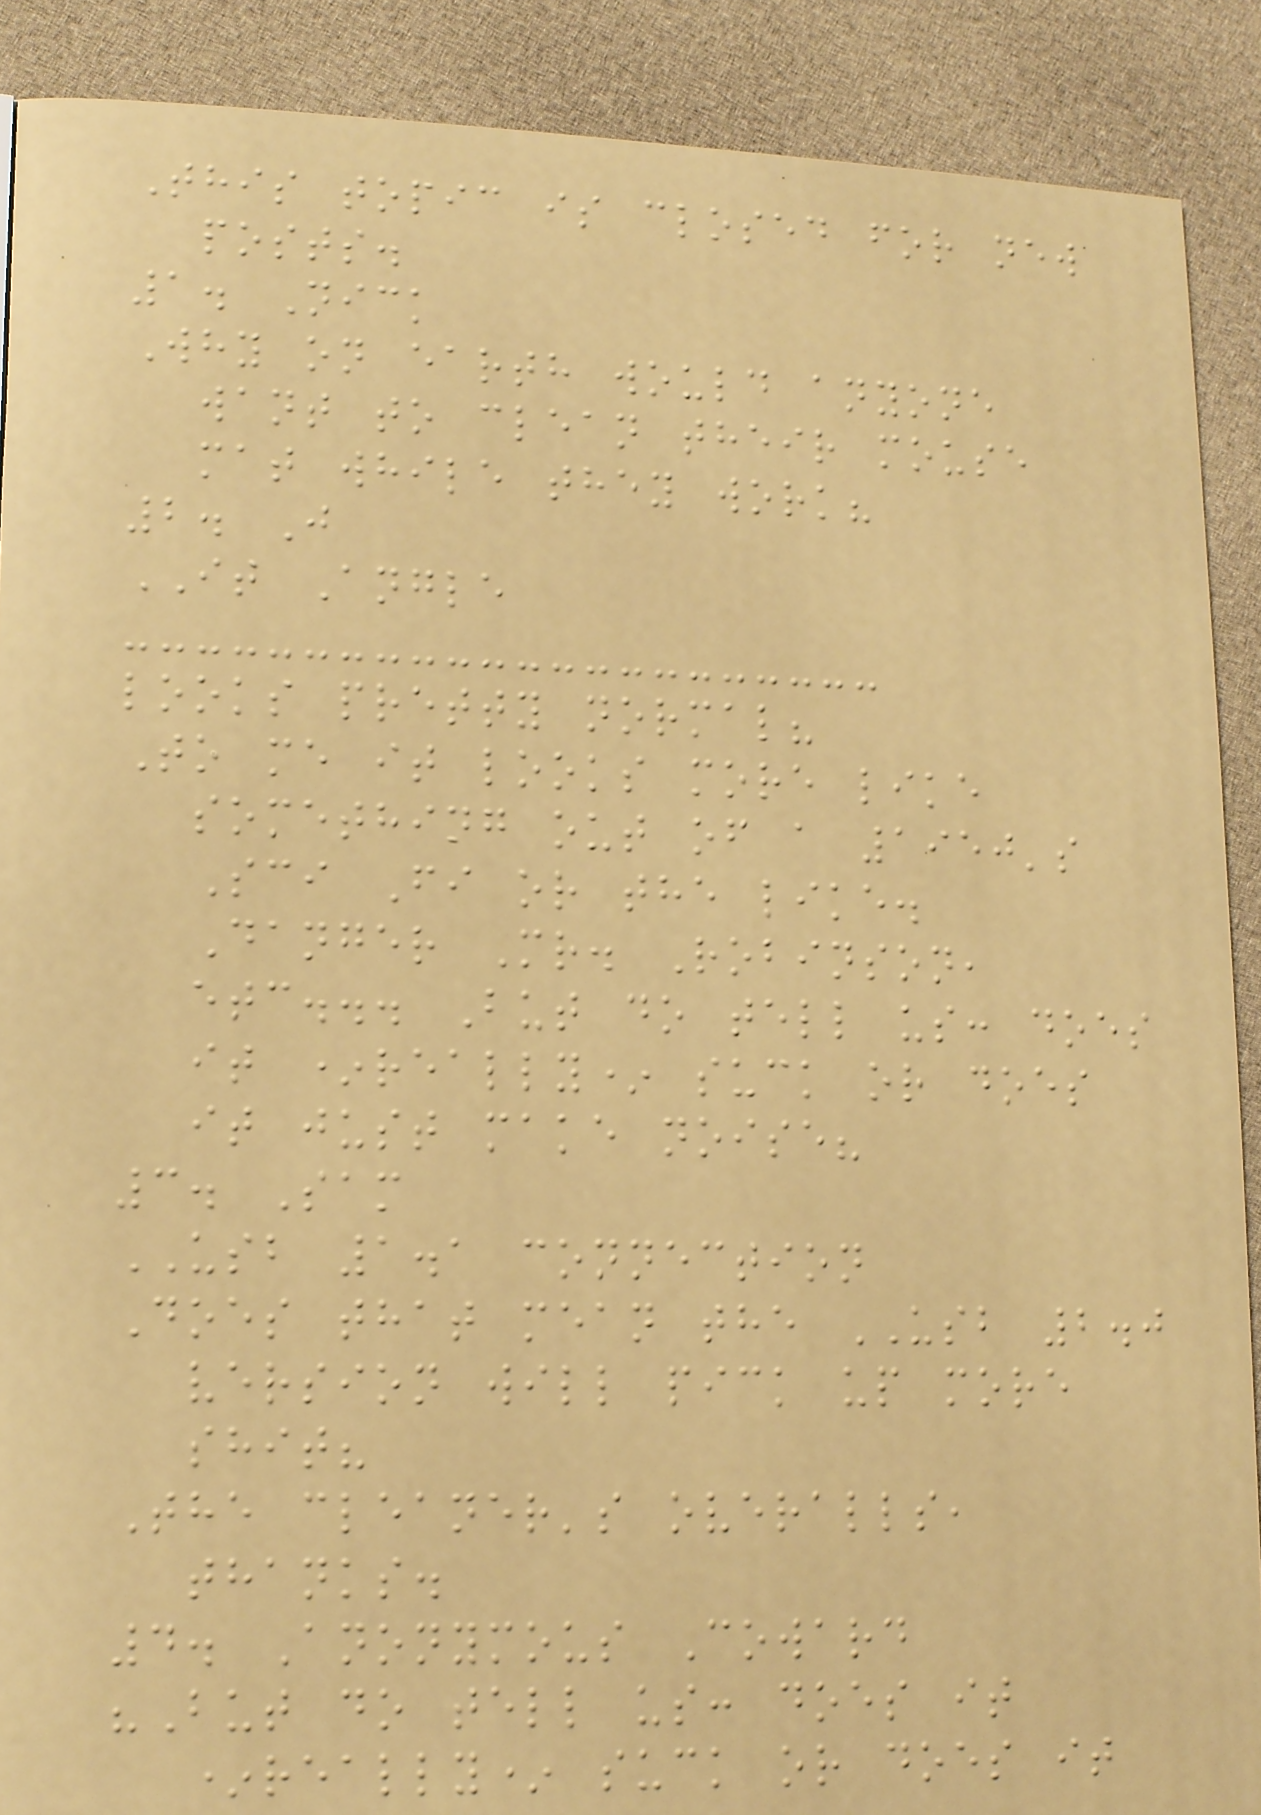This topic is closed for new
posts.
1. Nick
Why on earth would anyone
want to clean their mouse
mat while they work?
2. J
IT Angle
looks pretty normal?
To me it looks more like
something out of a 1950's
Sci Fi or the like.
Danger Mr. Robinson,
etc... But do tell us: does
it *really* suck or does
it just make noise?
3. Sam
USB 1.1 connection
Does that mean the USB 2.0
version will pick up more
shit?
The cleaner's overalls,
thanks.
4. Anonymous Coward
"But do tell us: does it
*really* suck or does it
